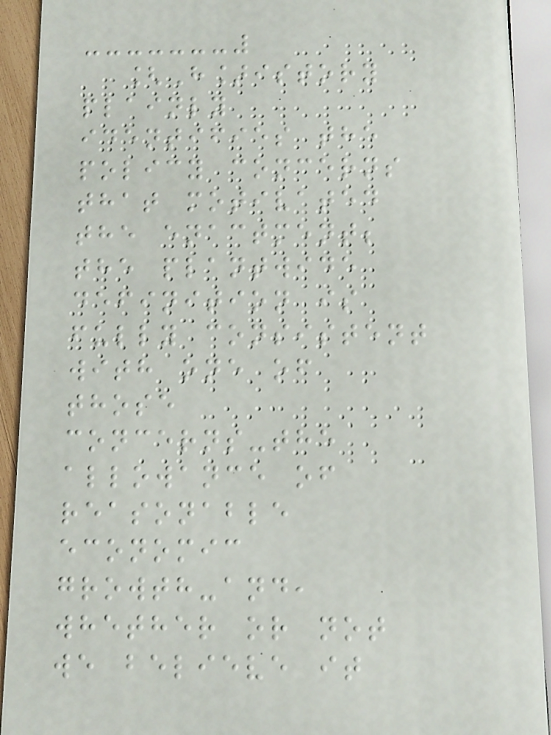[H]istory
plainly
identifies the
policy concerns
that motivated
the enactment;
the plantwide
definition is
fully consistent
with one of
those
concerns-the
allowance of
reasonable
economic
growth-and,
whether or not
we believe it
